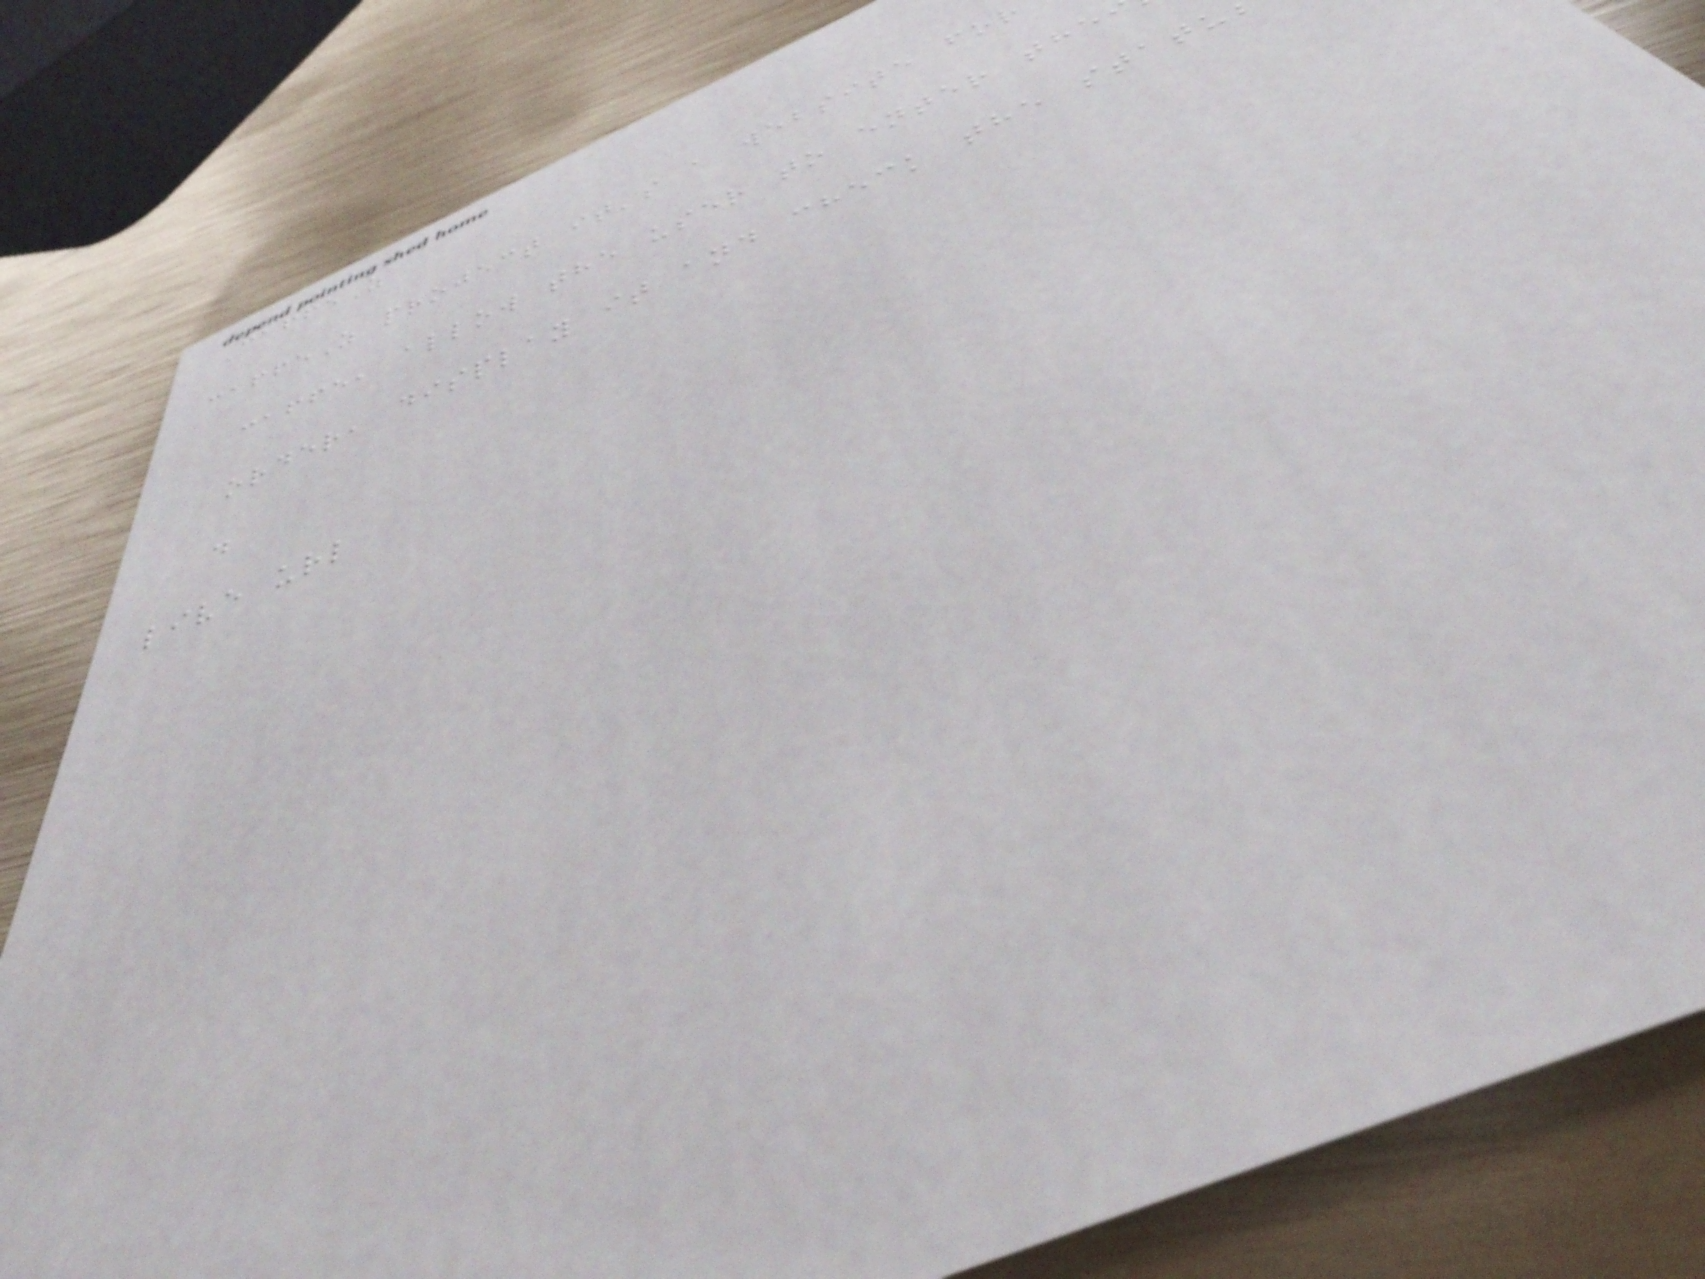CaffeZ
caffeZ project it's a website for
caffe, allow the user to enter the
order, display it and check the statu
.
live url
